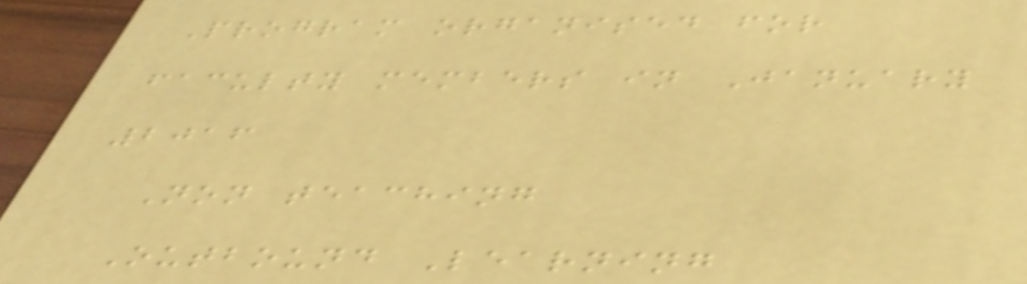Program organised for
faculty members in January
2016
Non teaching
Outbound Learning
